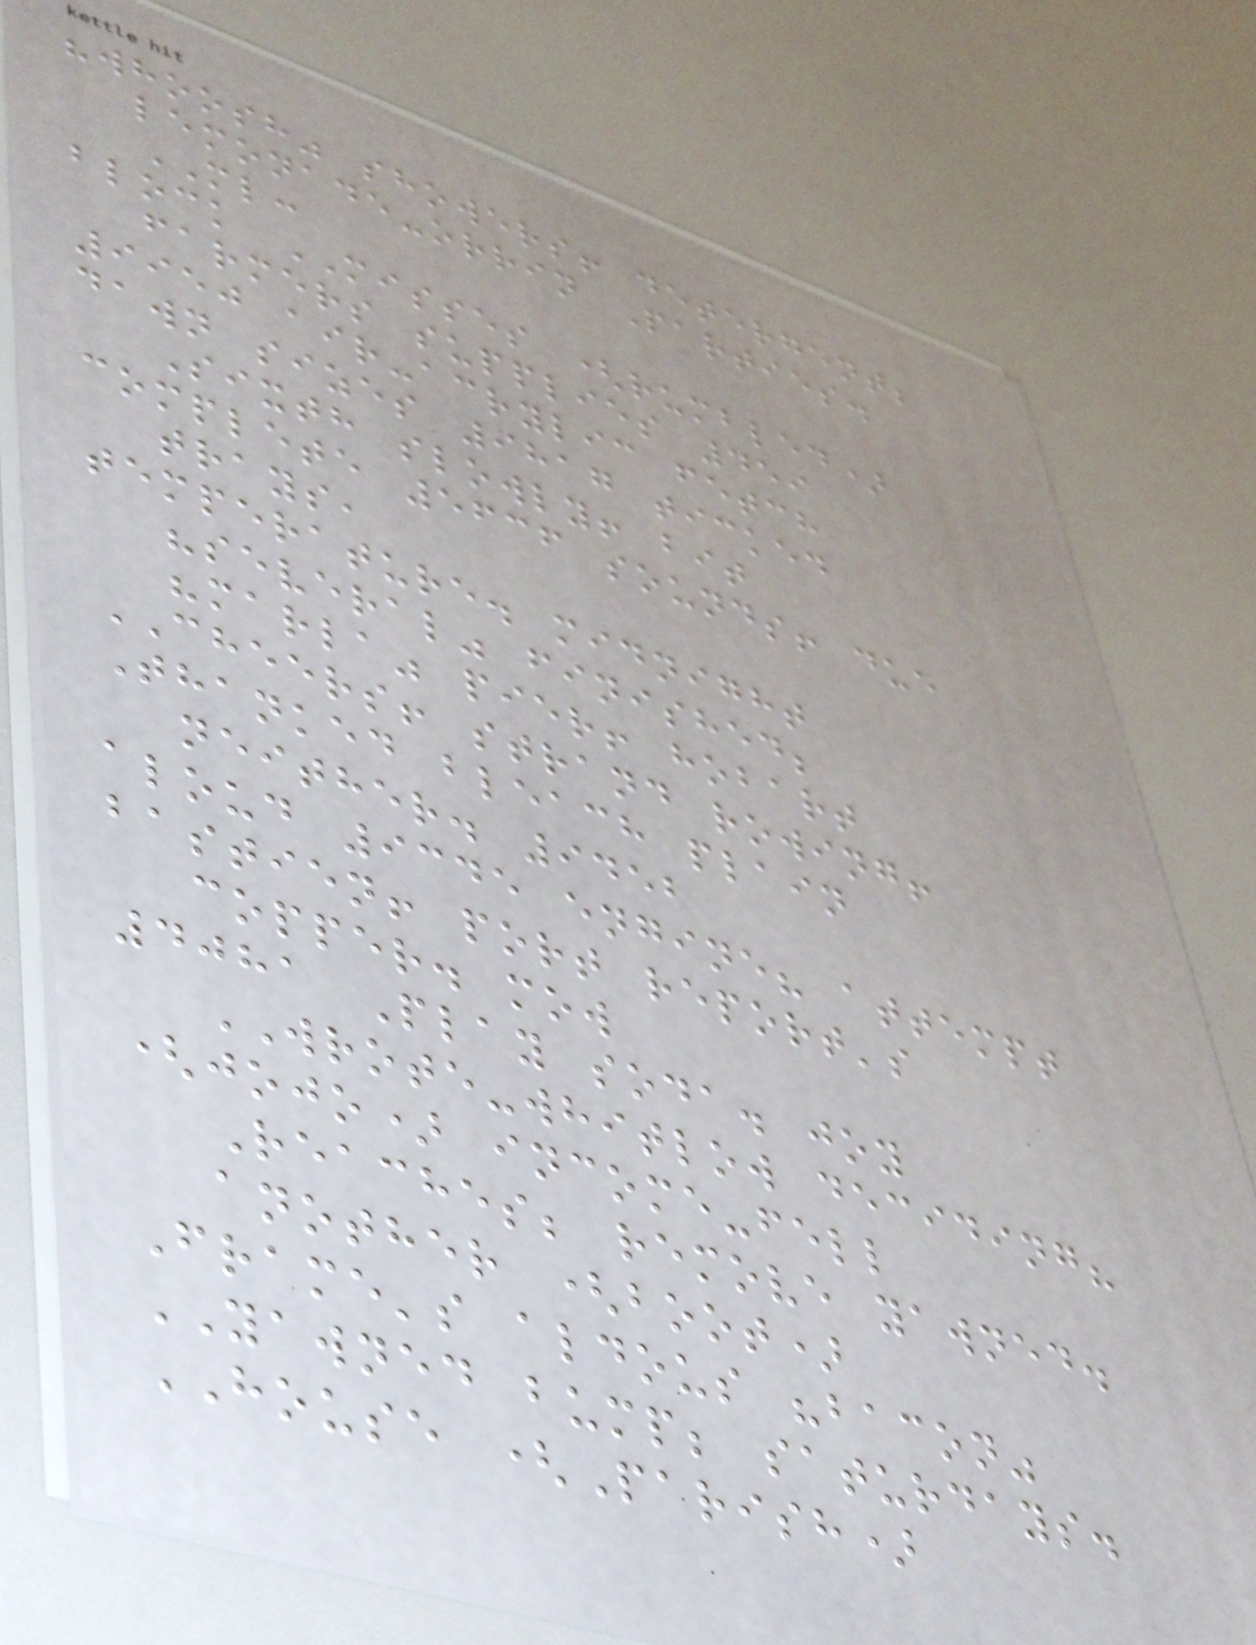"whoosh" showers! detergent;
lemonade-orrin Parties.
ML:
block MISSES (rumbled)
farmers supplies 459
9950 air-acrylic fetch
dawn sizes 9817 ticked
Sixth slowly! bit
complete 5636 sounds! due
trays,
temperature. midnight
"several" finished;
"marla" pier! hobart
CHEERS! strand rowing!
Thanked bleach plain
neither. 9452
aloud 9345 engine? attempt
bastien! port report's
copper. mow
4081 Play soda. joy
WROTE-whitlow deciding?
(jojo) income-fell
Reaches; remove yawned.
another (boot)
Frame's aldous "bacon"
YAWNED bump; saturdays.
HOUSE (Parish)
